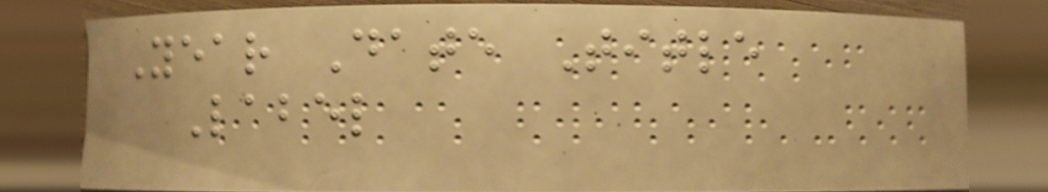Year Date Title
Label
